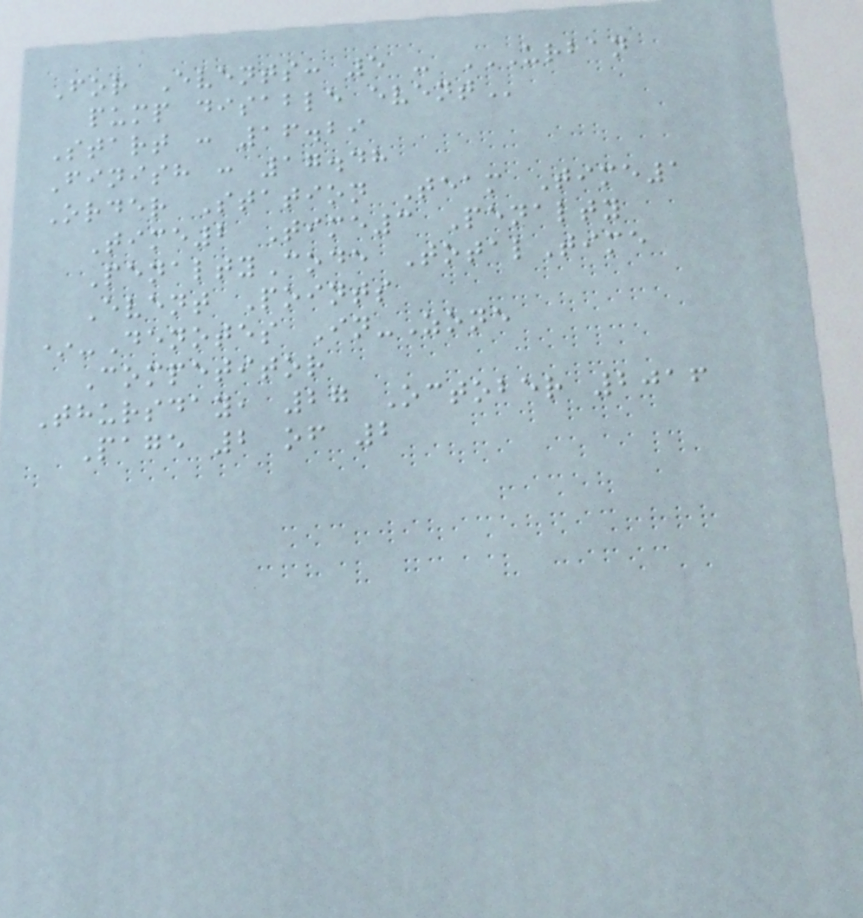For Events: 5 - URBAN
PUMP DISABLE EVENT
Start : 16.29
Finish : 17.48
Order Station Team Time1
Time2 Time3 Penalty
PenaltyCode TotalTime
Event Points
*-Denotes In-Zone
Competitor
Thursday, 27 October 2016
Page 2 of 2
